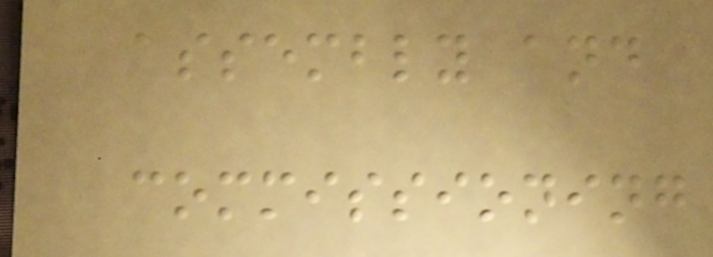assembly and
commissioning
